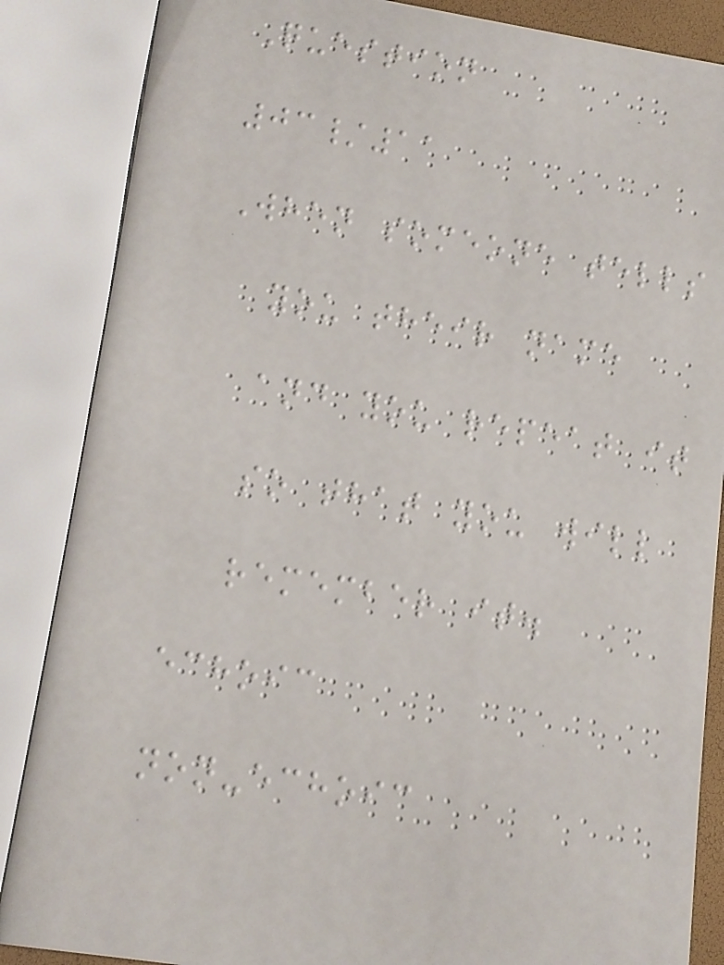Question
03/11
When someone tells
you their name
and you repeat it
so that you will
remember it.
echoic
non-echoic
